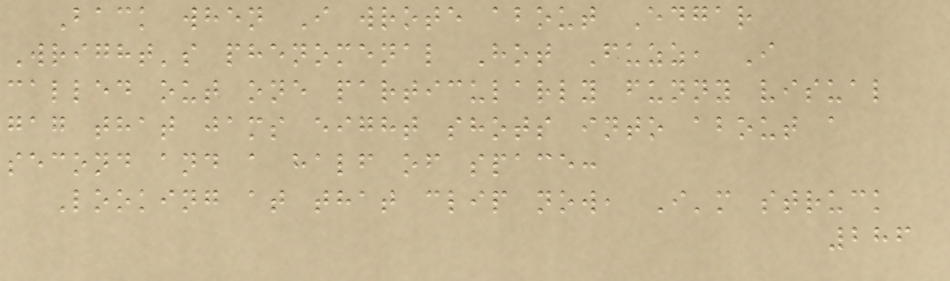Back when I wrote about Edgar
Wright's phenomenal Hot Fuzz, I
called out one particularly funny visual
gag that jams eight shots into about a
second and a half of space:
Looking at that clip now, I'm struck
286
